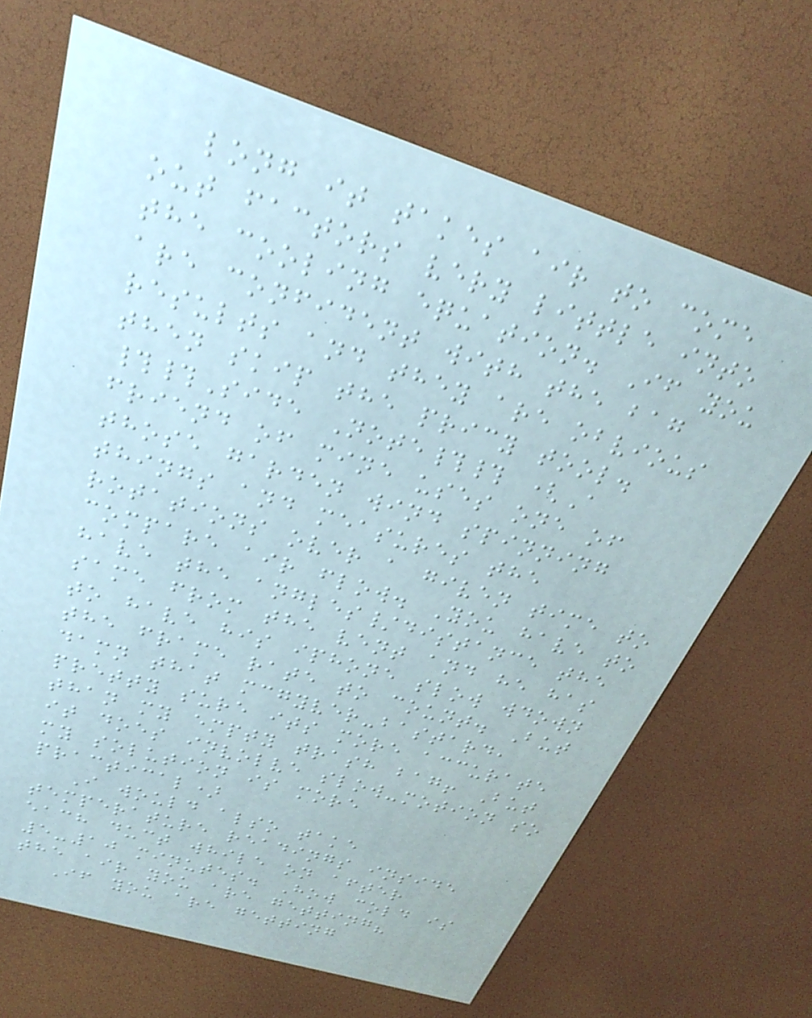long it takes air to come
out factors very little into
the cooling equation. If you
are confident with the bag
results and they are obvious
then skip the pricy tool.
##Side Note## (A
friend of mine uses one of
those garden wind spinning
things and measures the
rotations over a given time to
compare air flow. You have to
have the angles/distance the
same from the vent and he has
to have his iphone slow wdown
the frame rate to count. But
damn that mcgyver-bastard,
pretty sure its more accurate
than my empty trash bag! But
it does involve slow-motion so
my solution is more
practical)
I would also take
temperature readings inside
each duct while on after
5-10 minutes. How cold is
the air you are getting?
If you are getting
